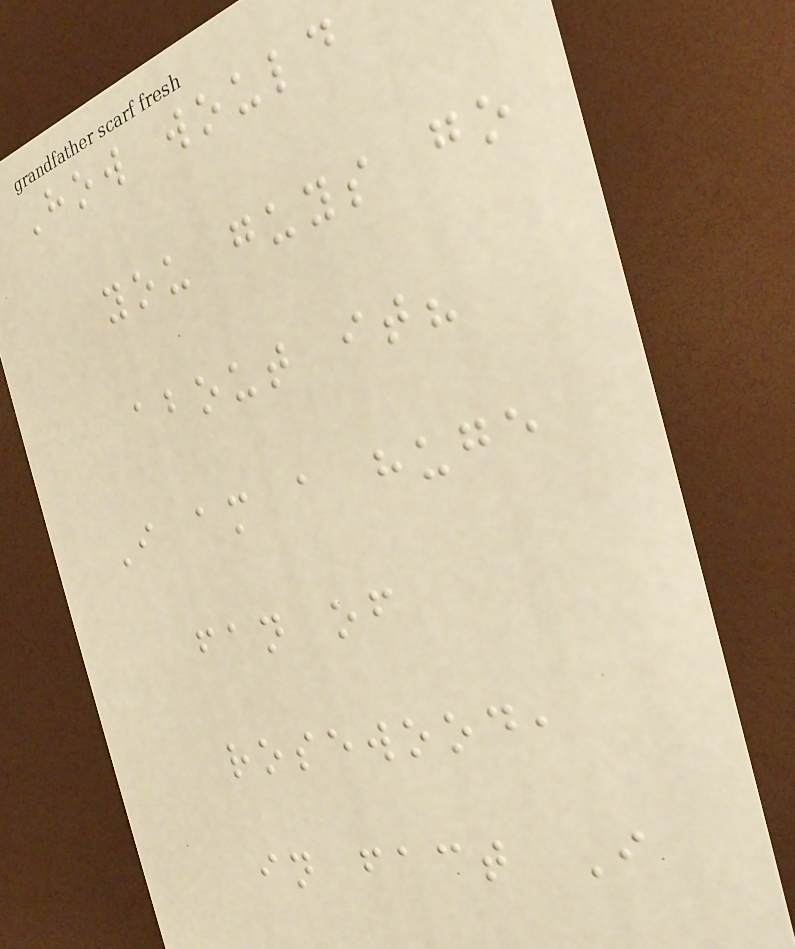How would
you guys go
about it?
I am a huge
fan of
rosewood,
in fact I
